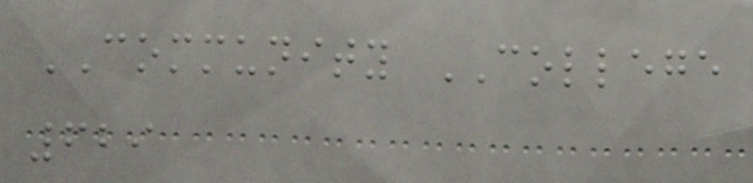COMMUNITY COLLEGE
629
